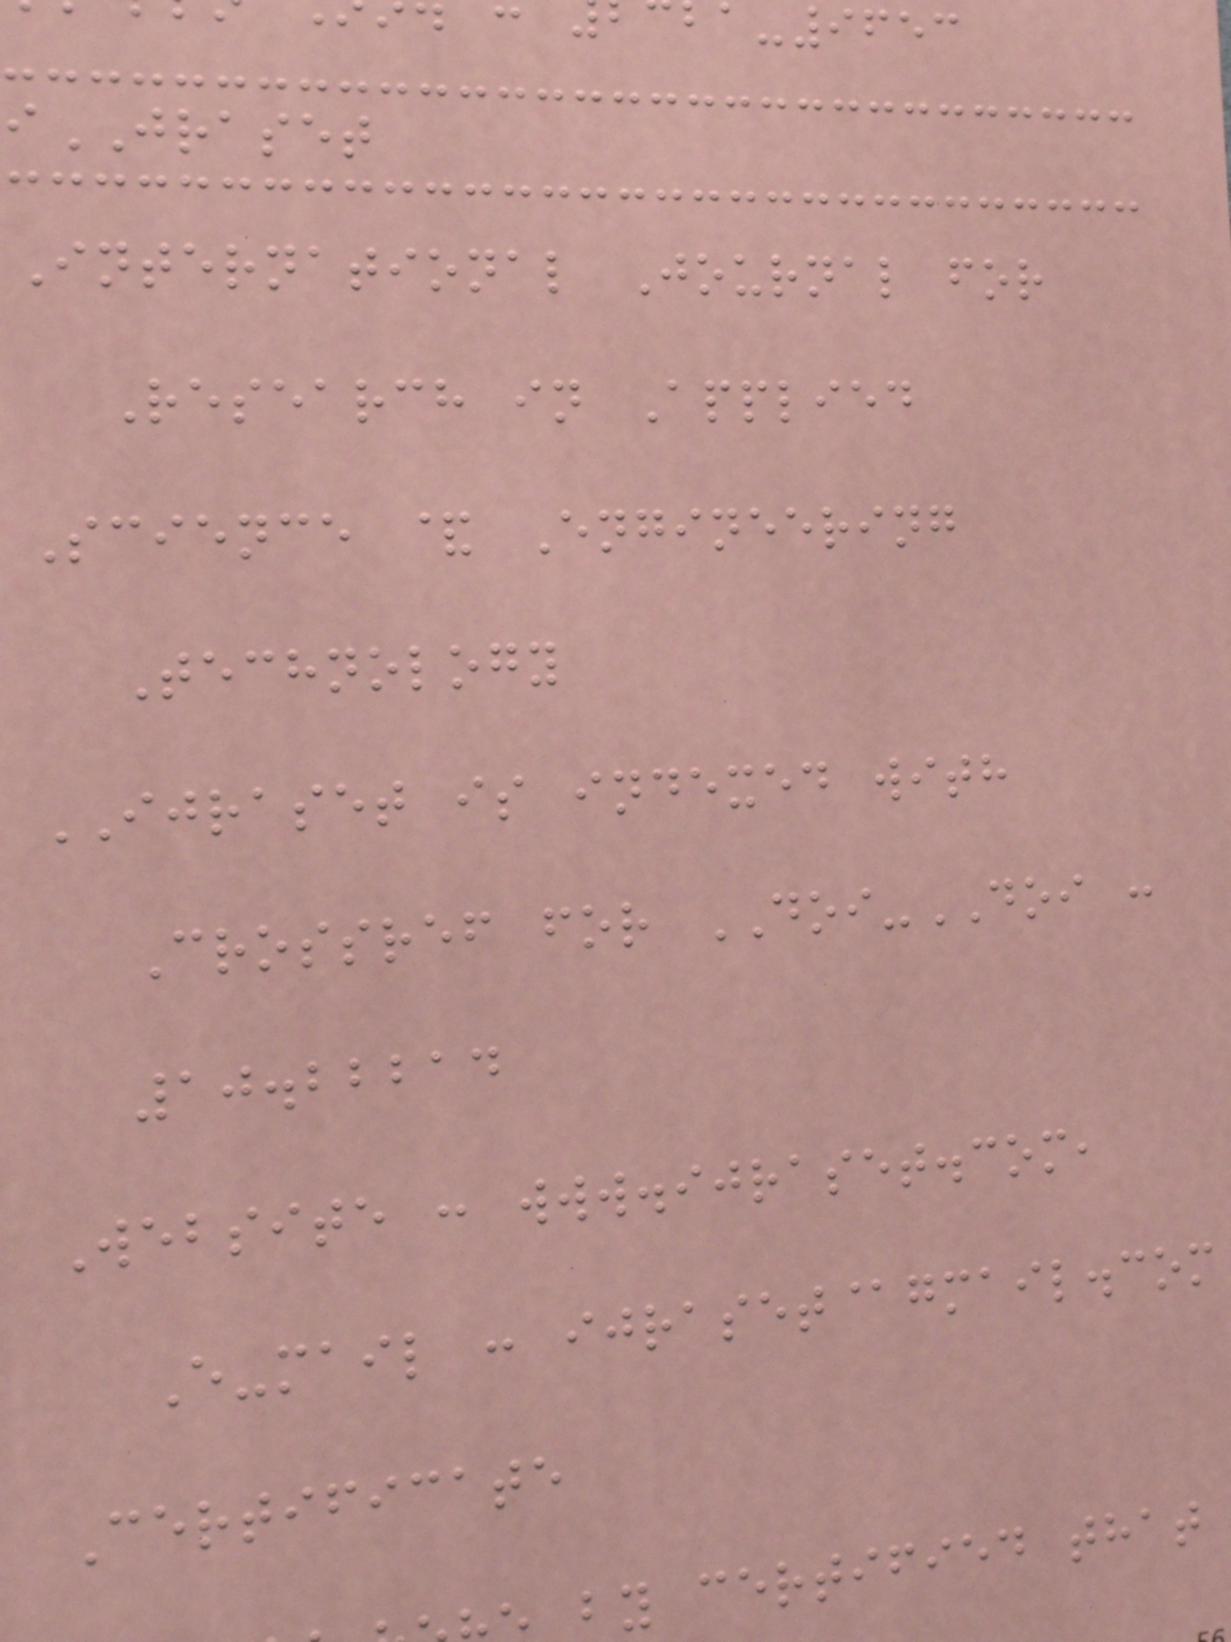iJRASET
International Journal for
Research in Applied
Science & Engineering
Technology
IJRASET is indexed with
Crossref for DOI-DOI :
10.22214
Website : www.ijraset.com,
E-mail : ijraset@gmail.com
Certificate
by certified that
